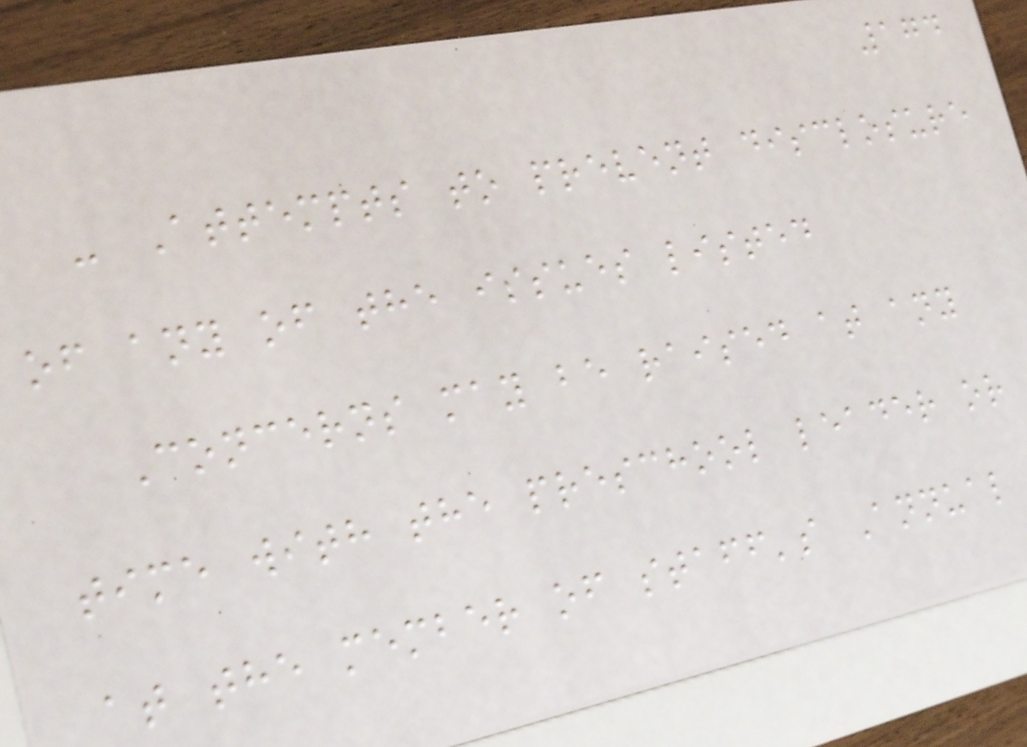174
- Attempts to prevent disclosure
of any of the issues listed
Concerns may be raised at any
time with the preschool leader or
at the member of staff's Annual
